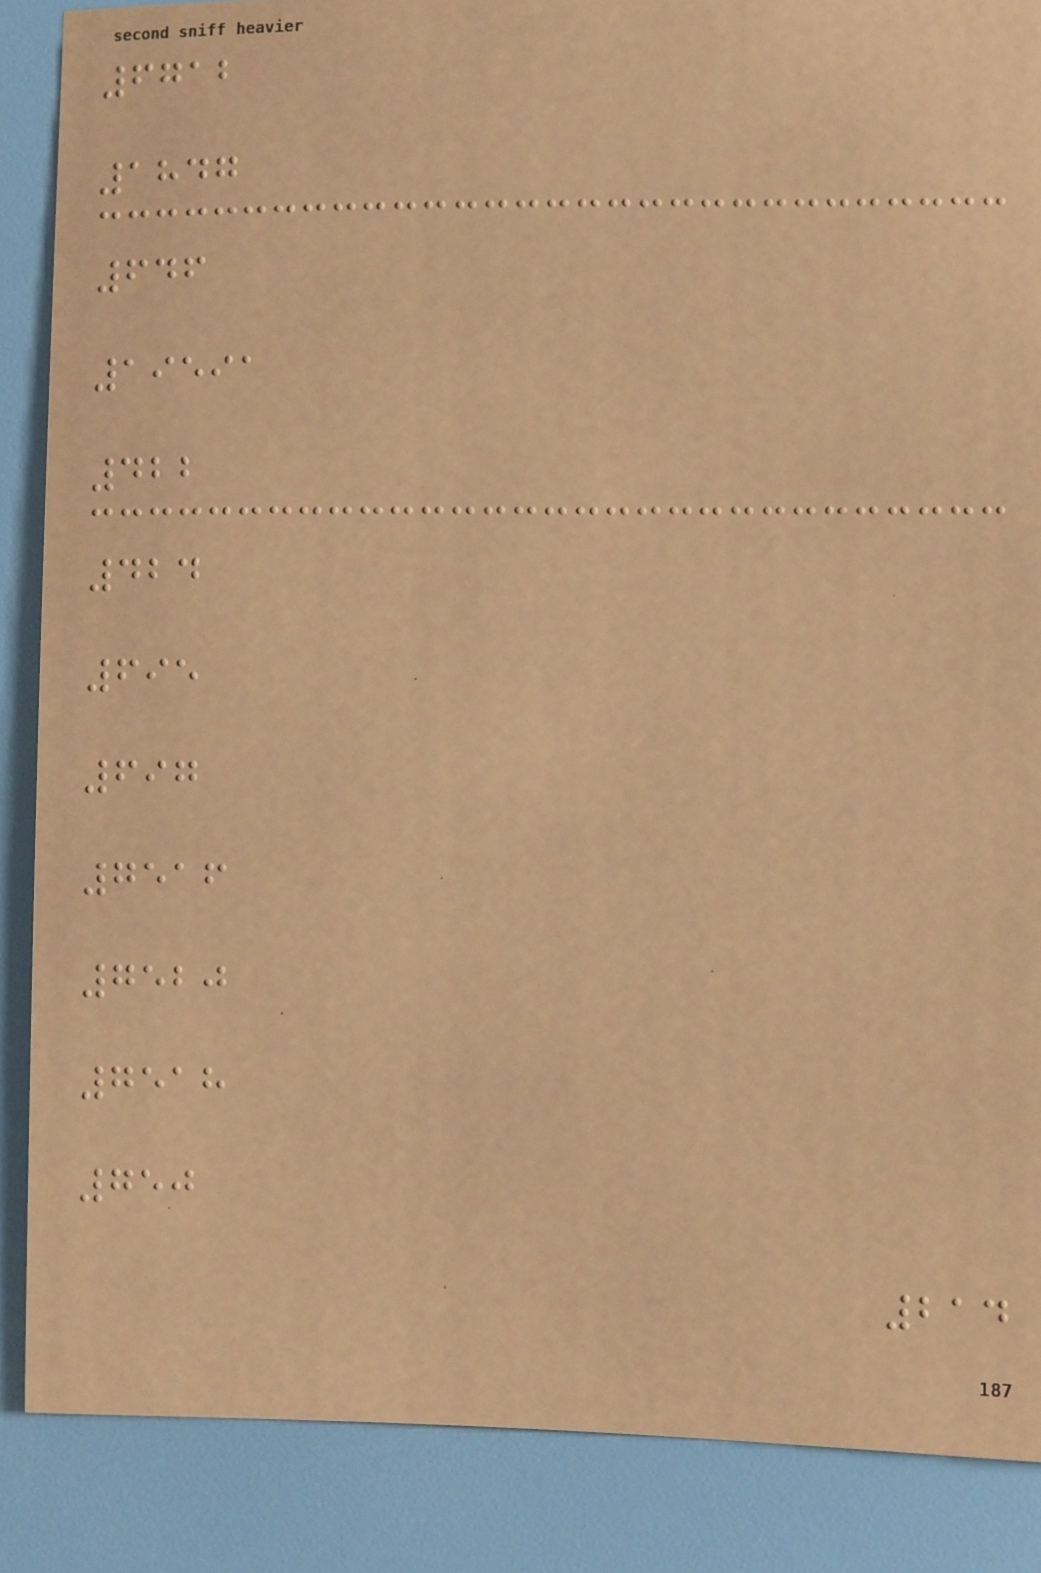6712
1847
646
19591
422
424
695
697
7516
7520
7518
750
214
